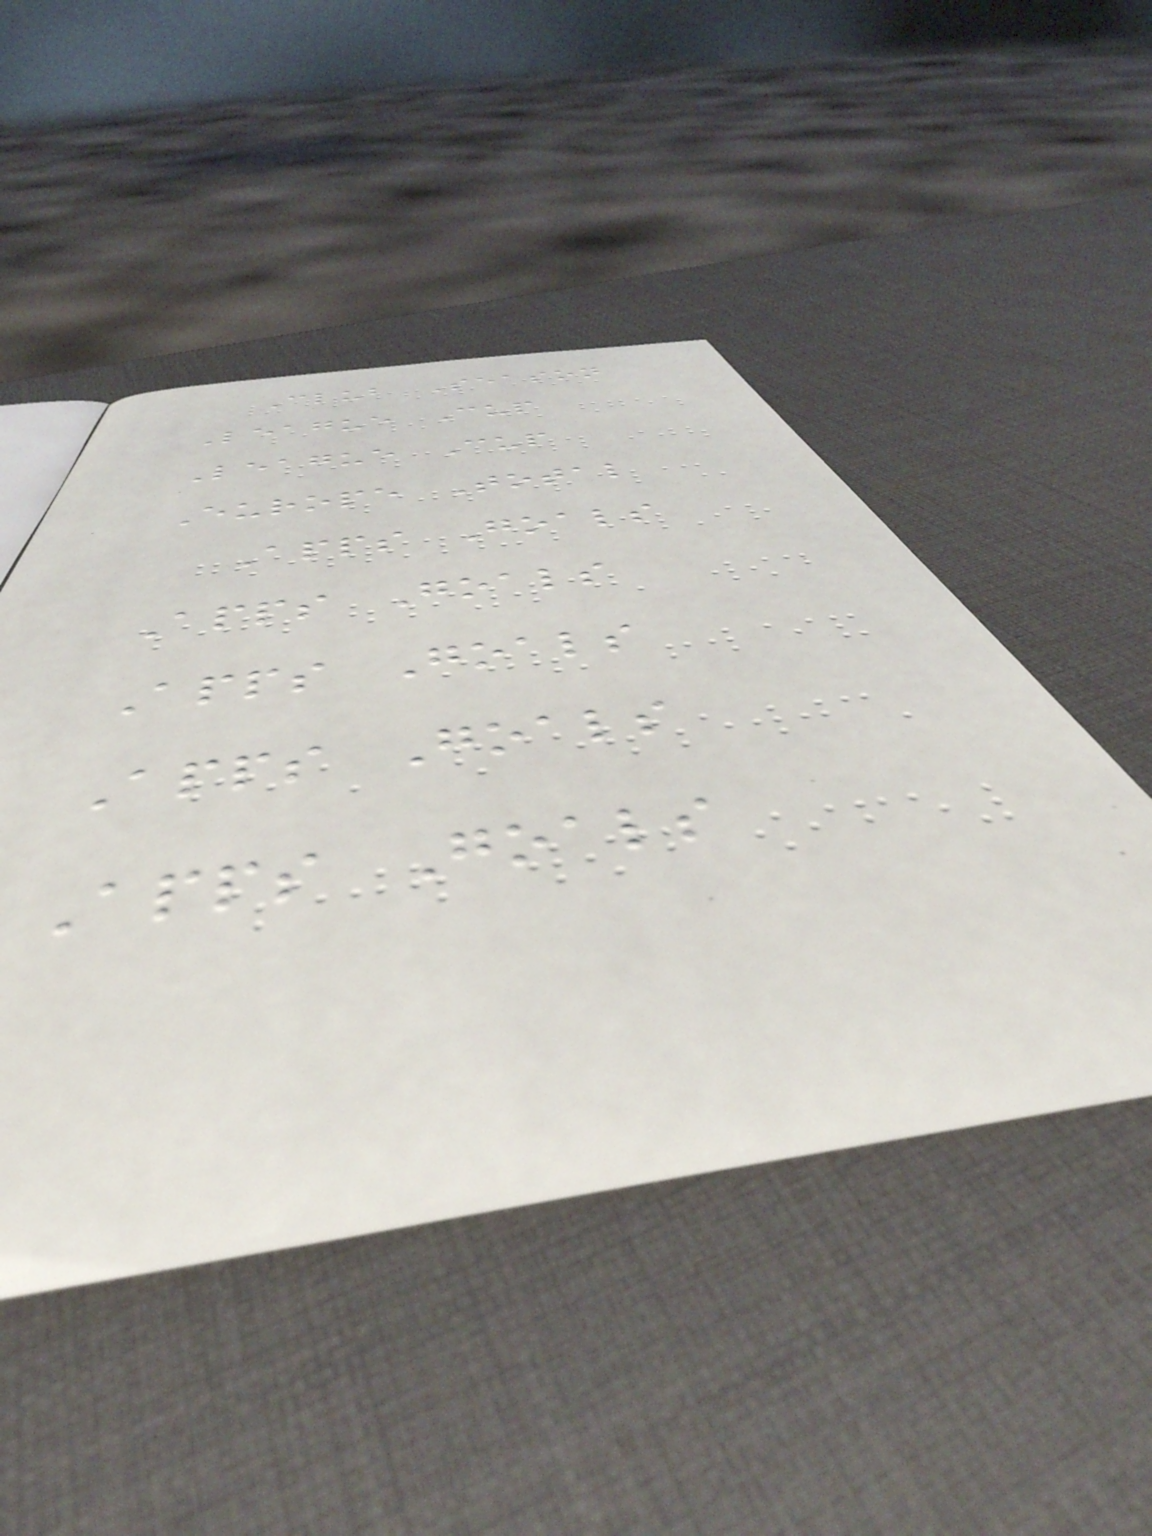Club Season
League Cup
League Cup
Europe Total
Apps Goals
Apps Goals
Apps Goals
Apps Goals
Apps Goals
